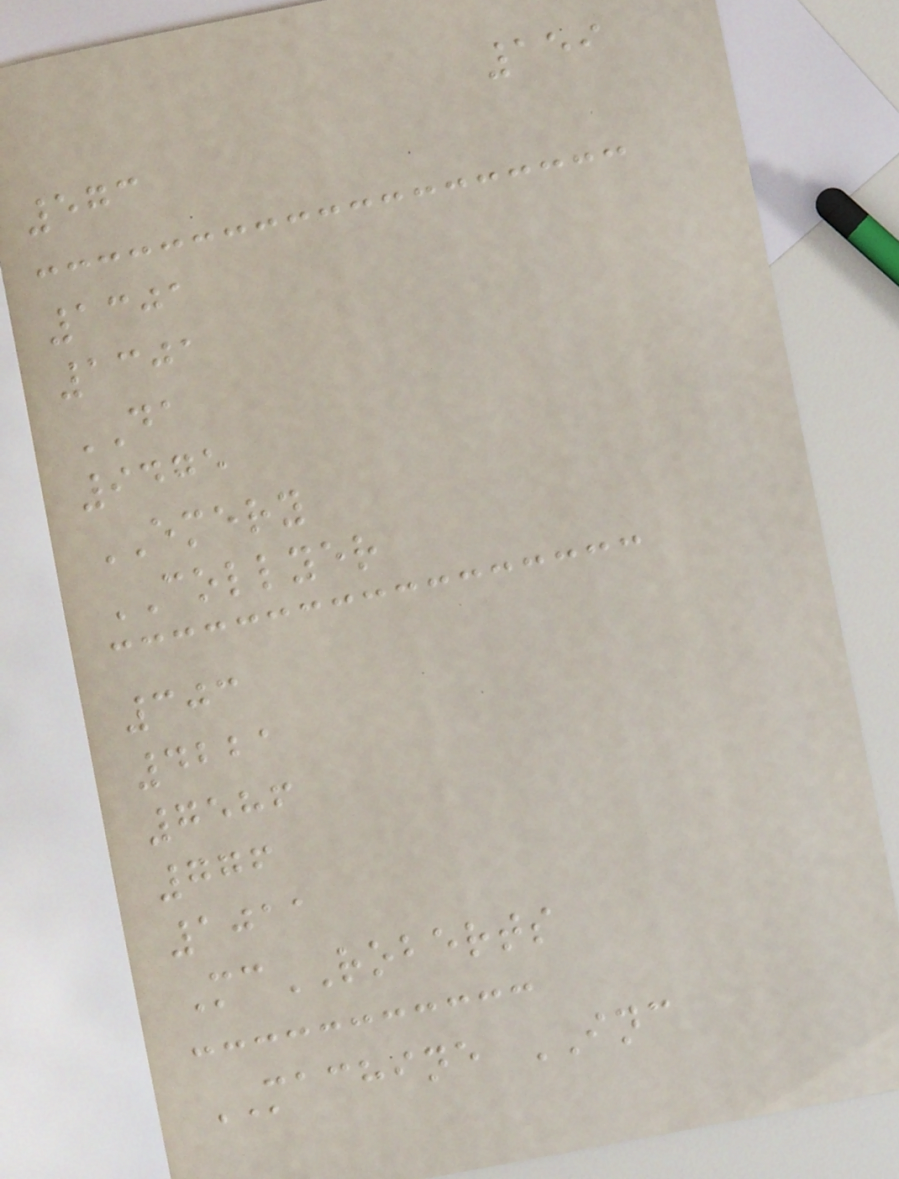159
573
1301
1301
DA
9475
EMERY
COLLYER
303
4221
7586
776
1011
McROBERTS
MACHINE INC
